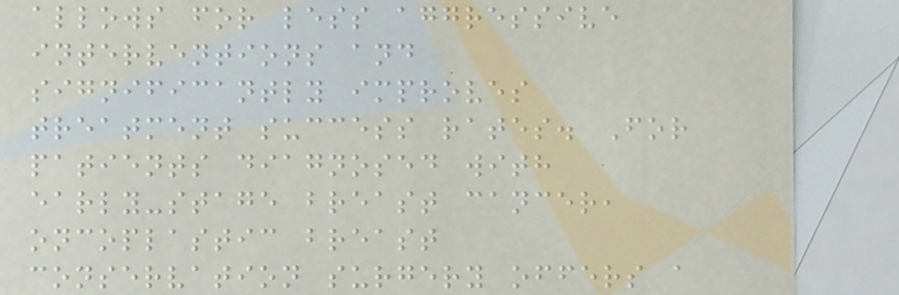allows for less aggressive
interventions and
significantly improves
treatment success rates. For
patients diagnosed with
early-stage breast cancer,
oncoplastic breast
conservation surgery offers a
